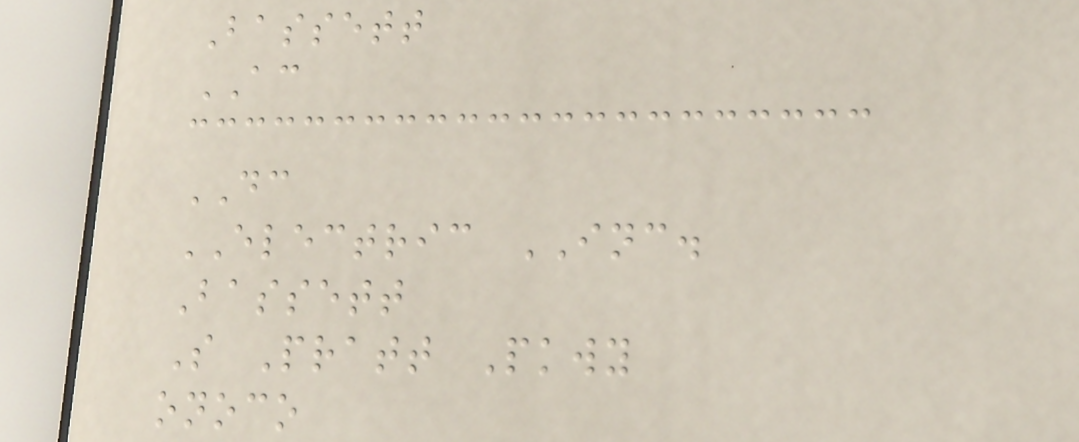Bassett
AC
DC
ELECTRIC INC.
Bassett
S Pratt Pkwy
onoco
